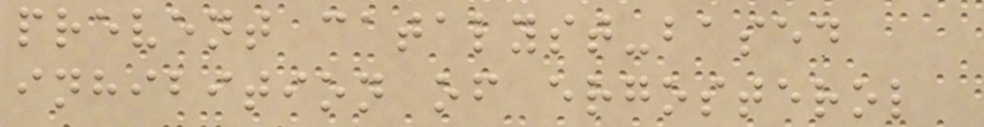prevent catalyst-based
inhibition of ergosterol
